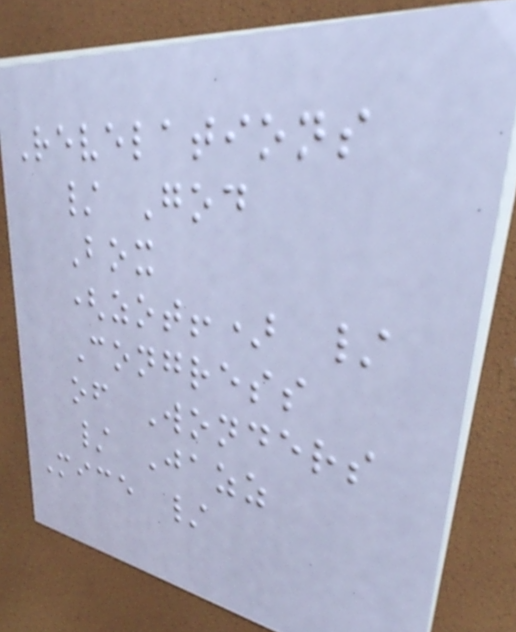Revelations
/ God
Box
(zot!) /
Congress
of Wonders
/ Jazz
Mice /
